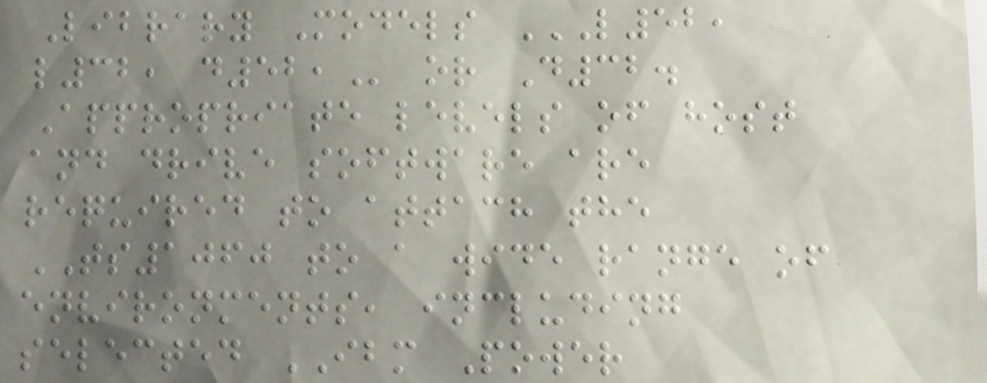Library Models L52,
L32, D52, or D32.
Appropriate levels of host
and drive software are
required to attach the
TS1060 to a wide range of
environments, including
selected IBM Power
